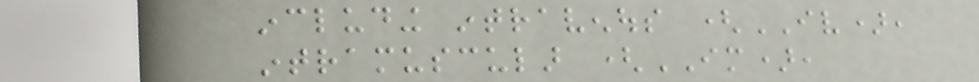including intravenous (IV),
intramuscular (IM),
